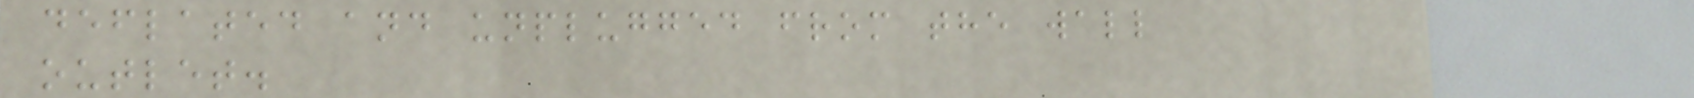deflated and unplugged from the wall
outlet.
